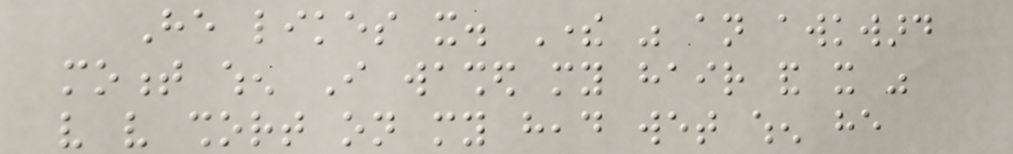He likes it. There was an awkward
moment when I washed my hair and it was
very very short on my head wet when he
